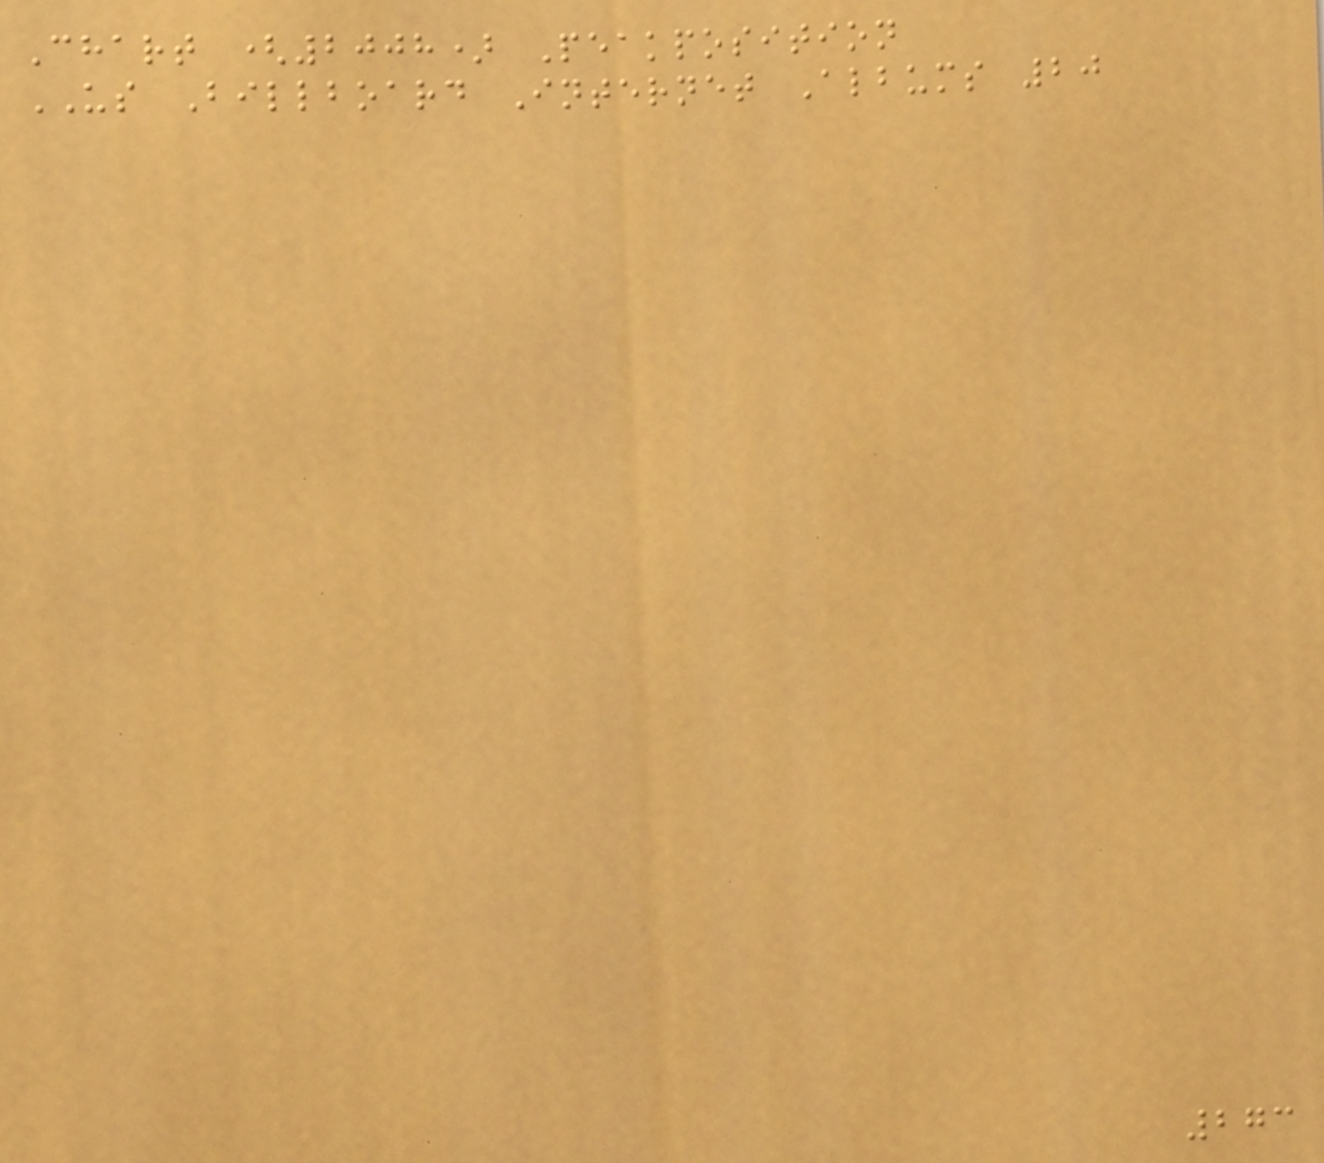Chart (2008) Peakposition
US Billboard Internet Albums 20
273
